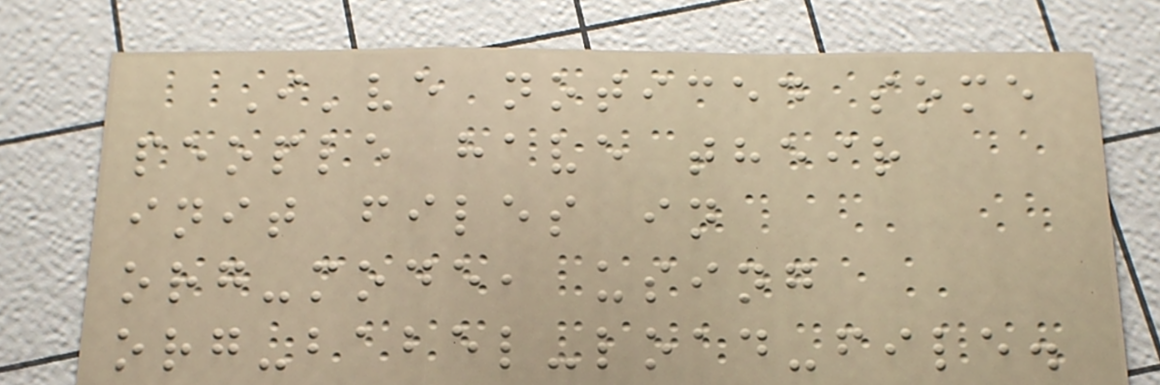I've noticed some
people have their
init files in
org-mode, using
org-babel-load-file.
